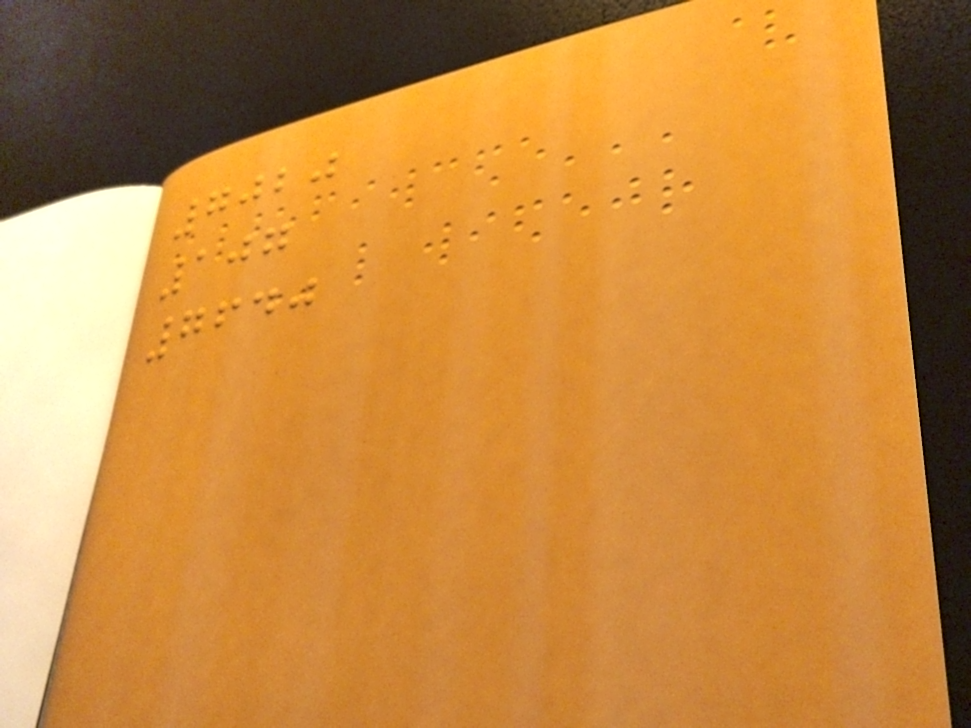7020
107
7640
